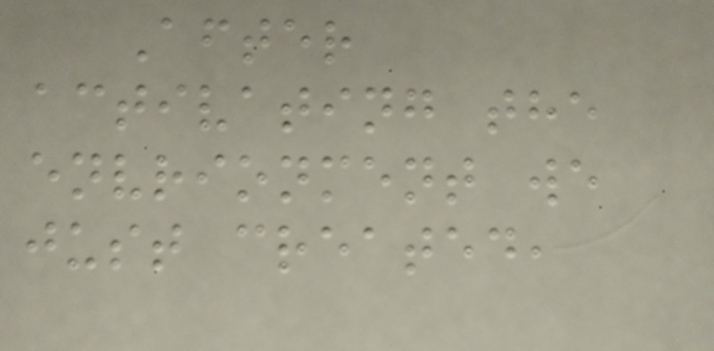After
activating the
envrionment we
just created,
